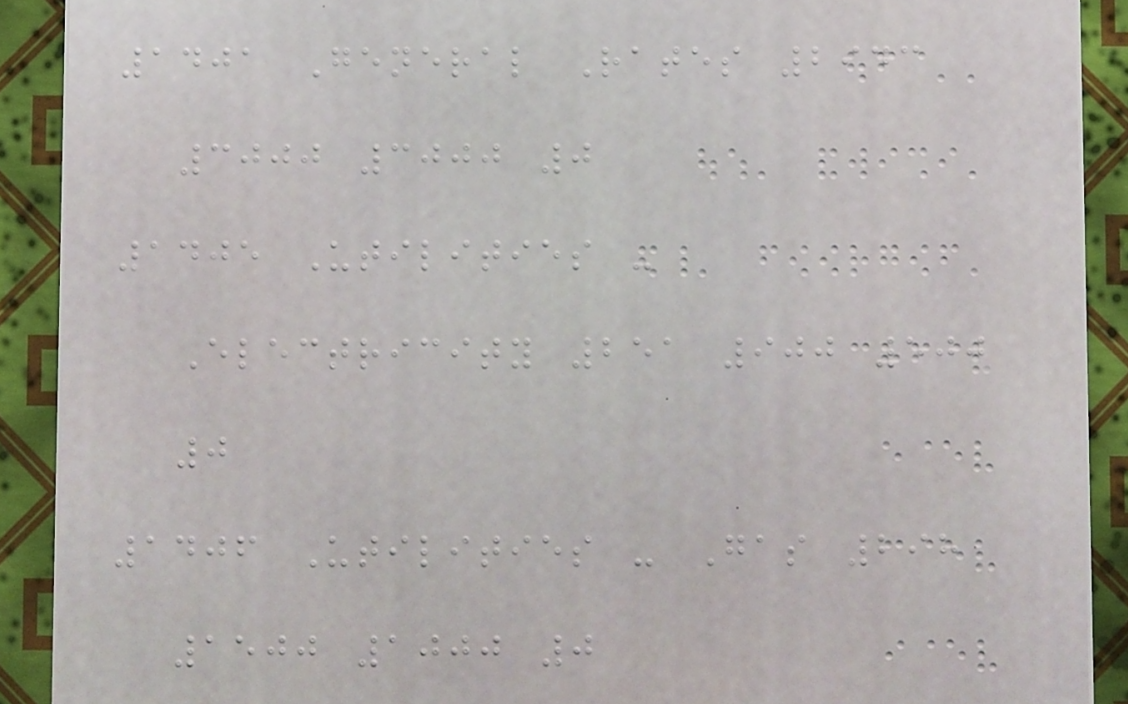1401 General Rates 2943
3000 3000 0
1405 Utilities -
Electricity 251 900 500
0
1406 Utilities - Gas 298
1500 1000 0
